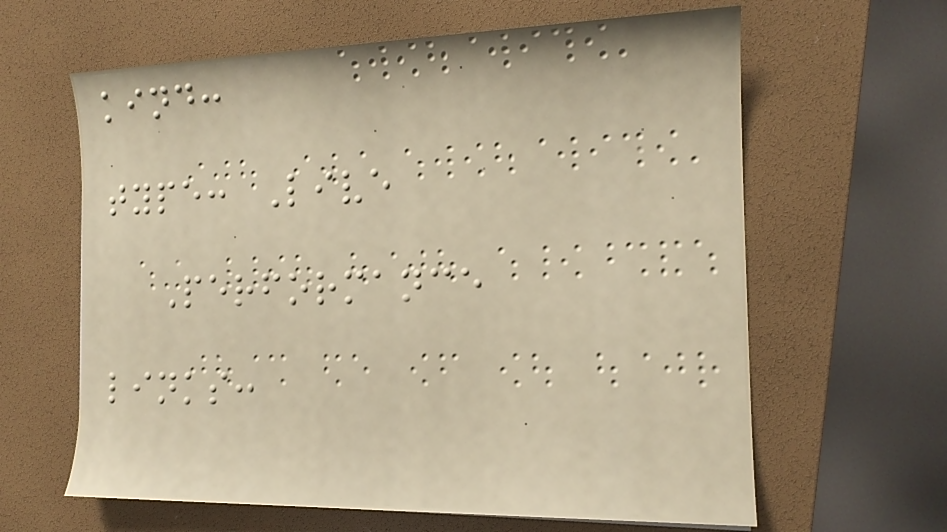kind:
type: Live
Performance
links:
